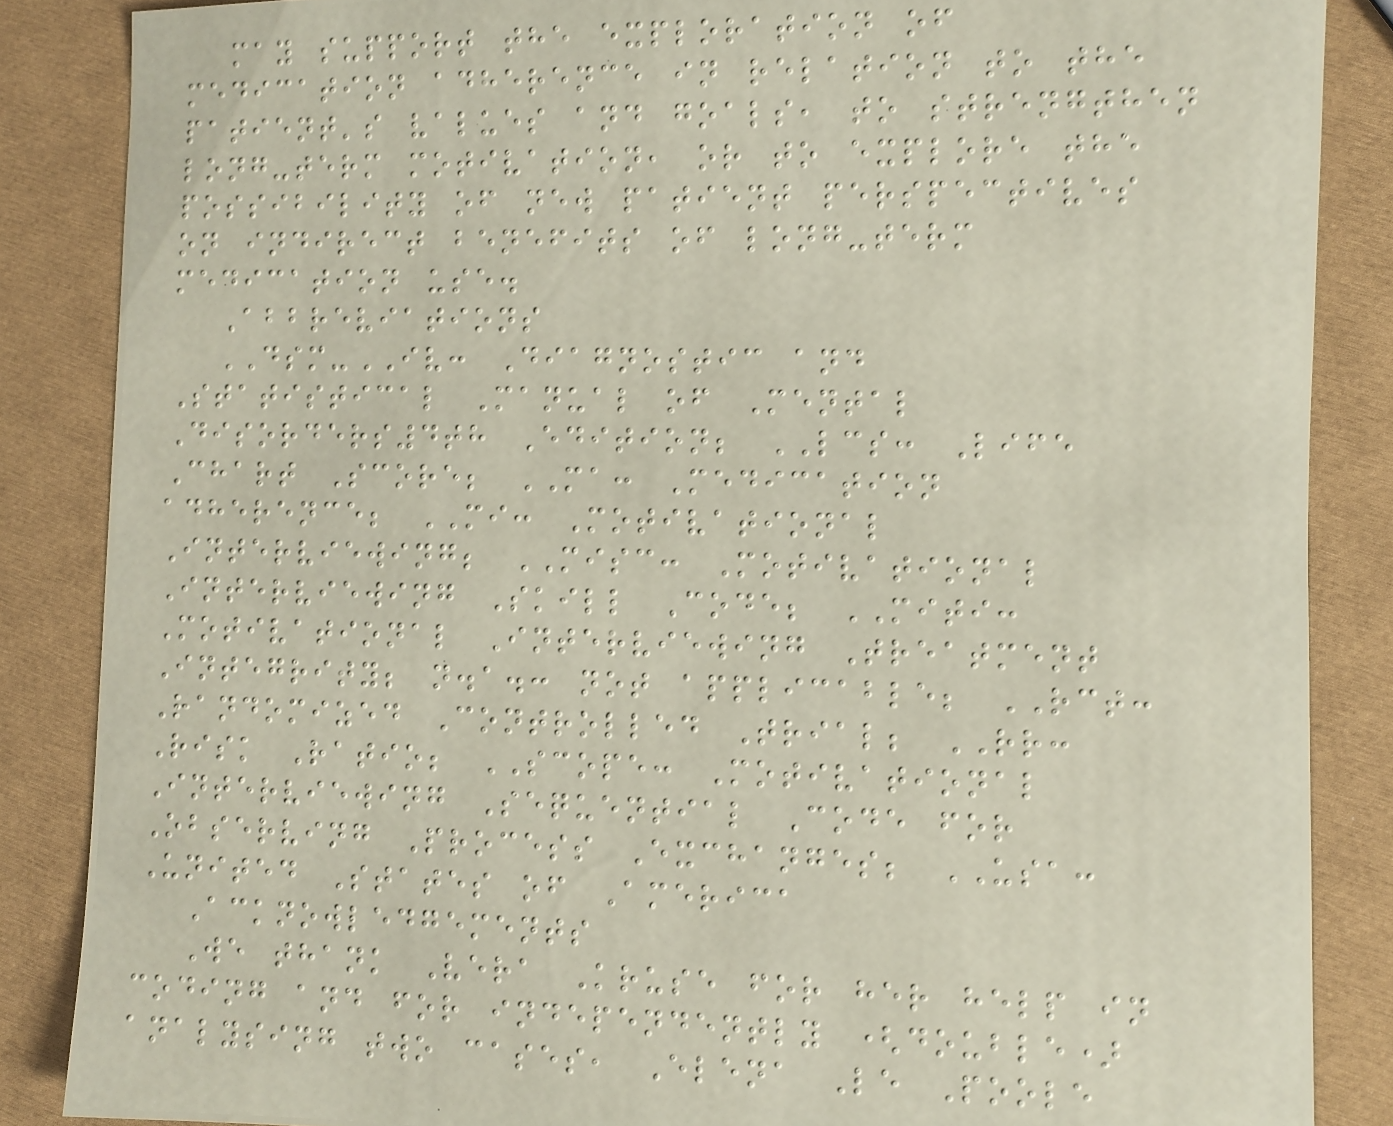may support the exploration of
medication adherence in relation to the
patient's values and goals, to strengthen
long-term motivation, or to explore the
possibility of new patient perspectives
on indirect benefits of long-term
medication use.
Abbreviations
DSM-IV: Diagnostic and
Statistical Manual of Mental
Disorders4th Edition; LCS: Life
Chart Score; MA: Medication
adherence; MI: Motivational
Interviewing; MISC: Motivational
Interviewing Skill Code; MITI:
Motivational Interviewing Treatment
Integrity; n.a.: not applicable; RCT:
Randomized Controlled Trial; RR:
Risk Ratio; SCOPE: Motivational
Interviewing Sequential Code for
Observing Process Exchanges; USA:
United States of America
Acknowledgements
We thank Vera Kruse for her help in
coding and for independently (double)
analysing two cases, Elena Le Poole
